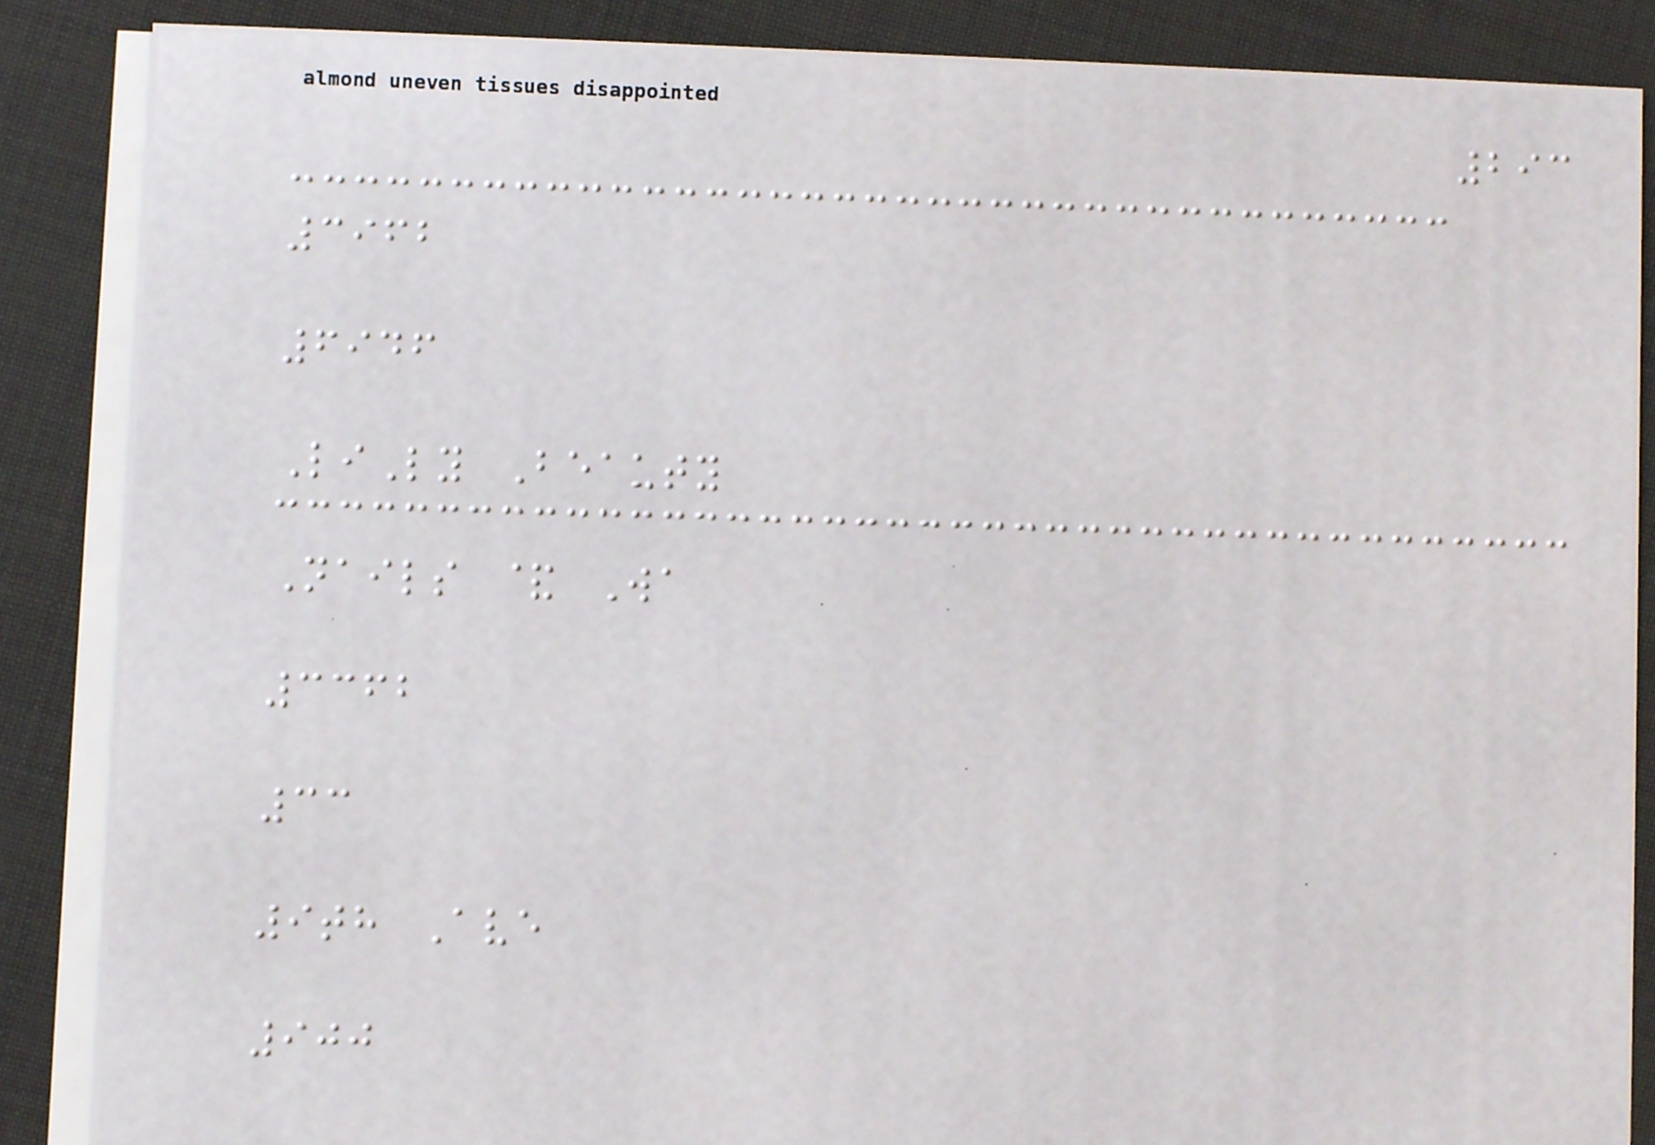293
3962
6946
LiLy Beauty
Nails & Wa
3362
33
9th Ave
900
